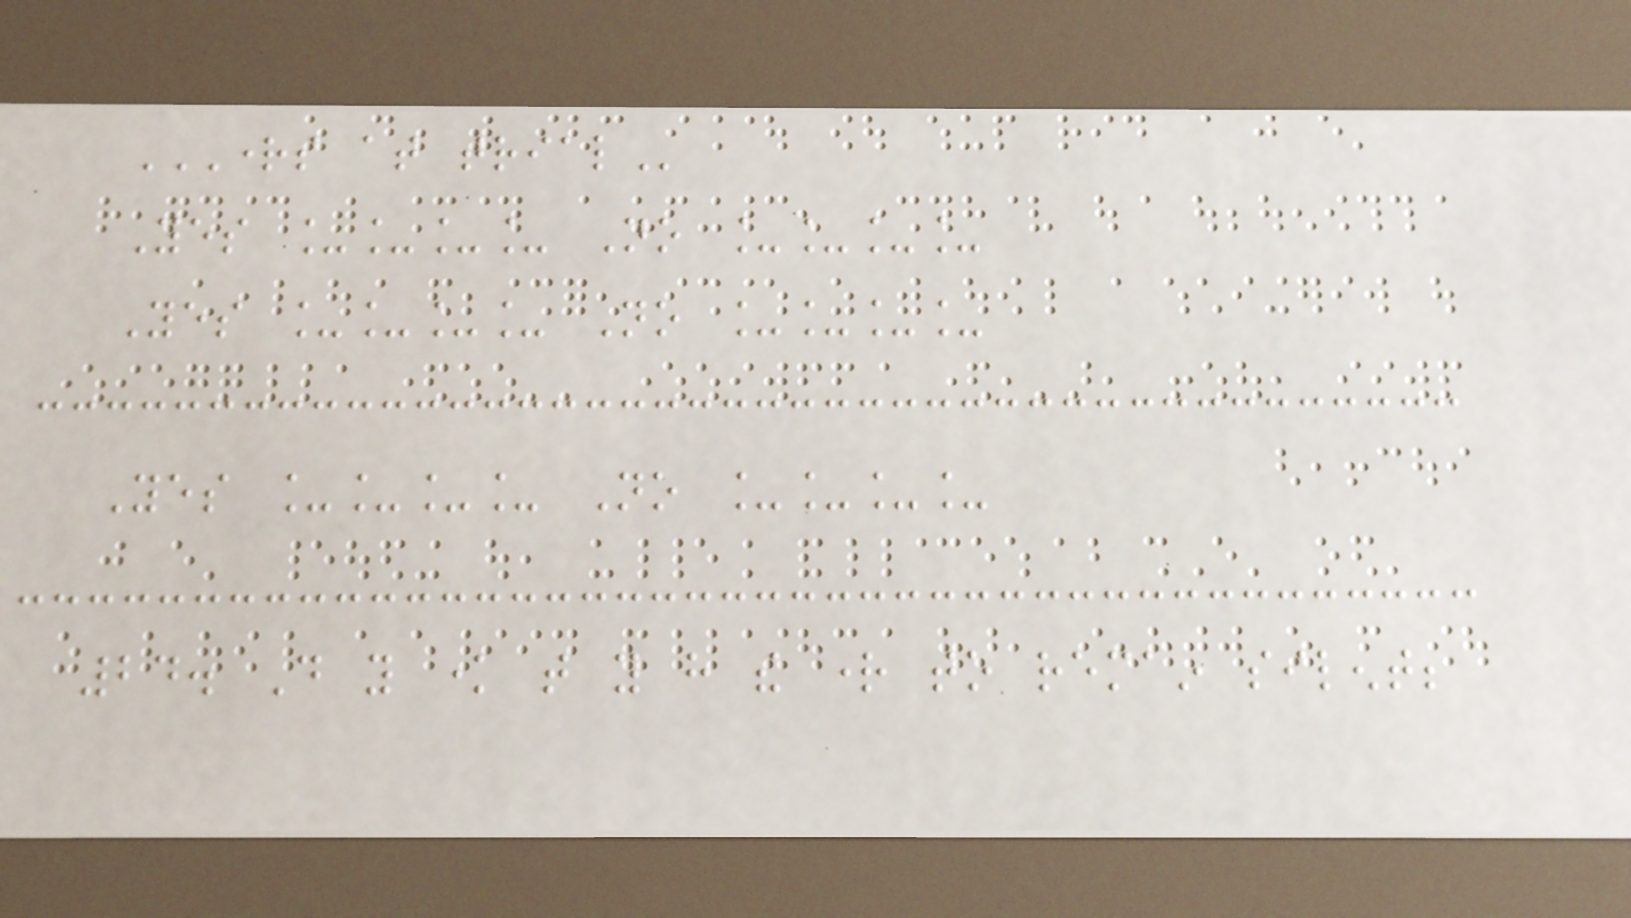RIGHTS AT TRIAL
Yes ____ No ____
Yes ____ No ____
Yes ____ No ____
24. Do you know that you have the right to remain silent;
